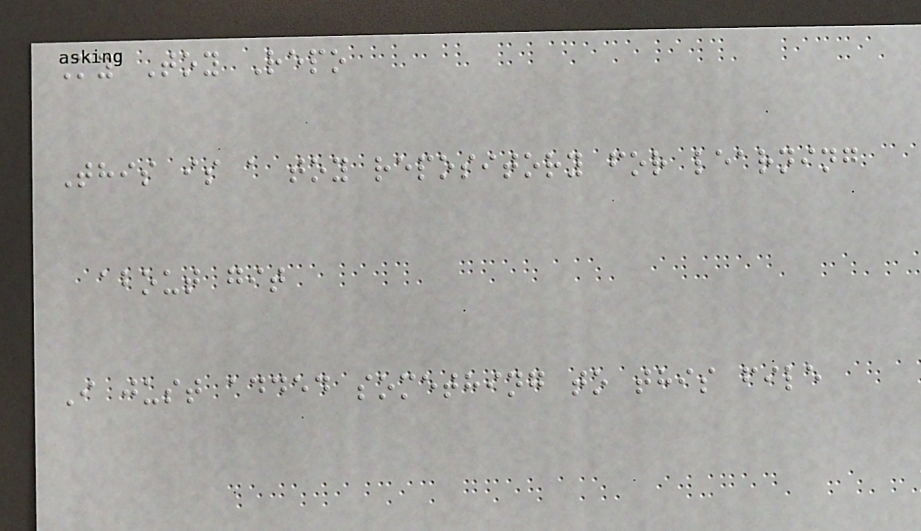My Toy Repo
This is a toy repository for learning
about git
I just added something to this file
